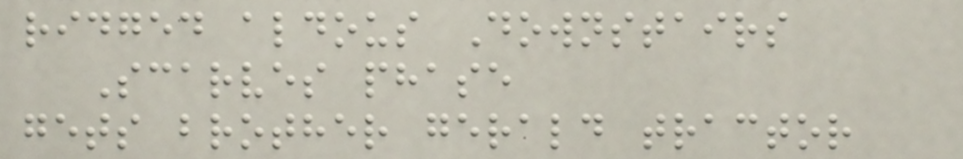ridged aldous Downstairs
Scarves phase
gets brother gerald tractor
